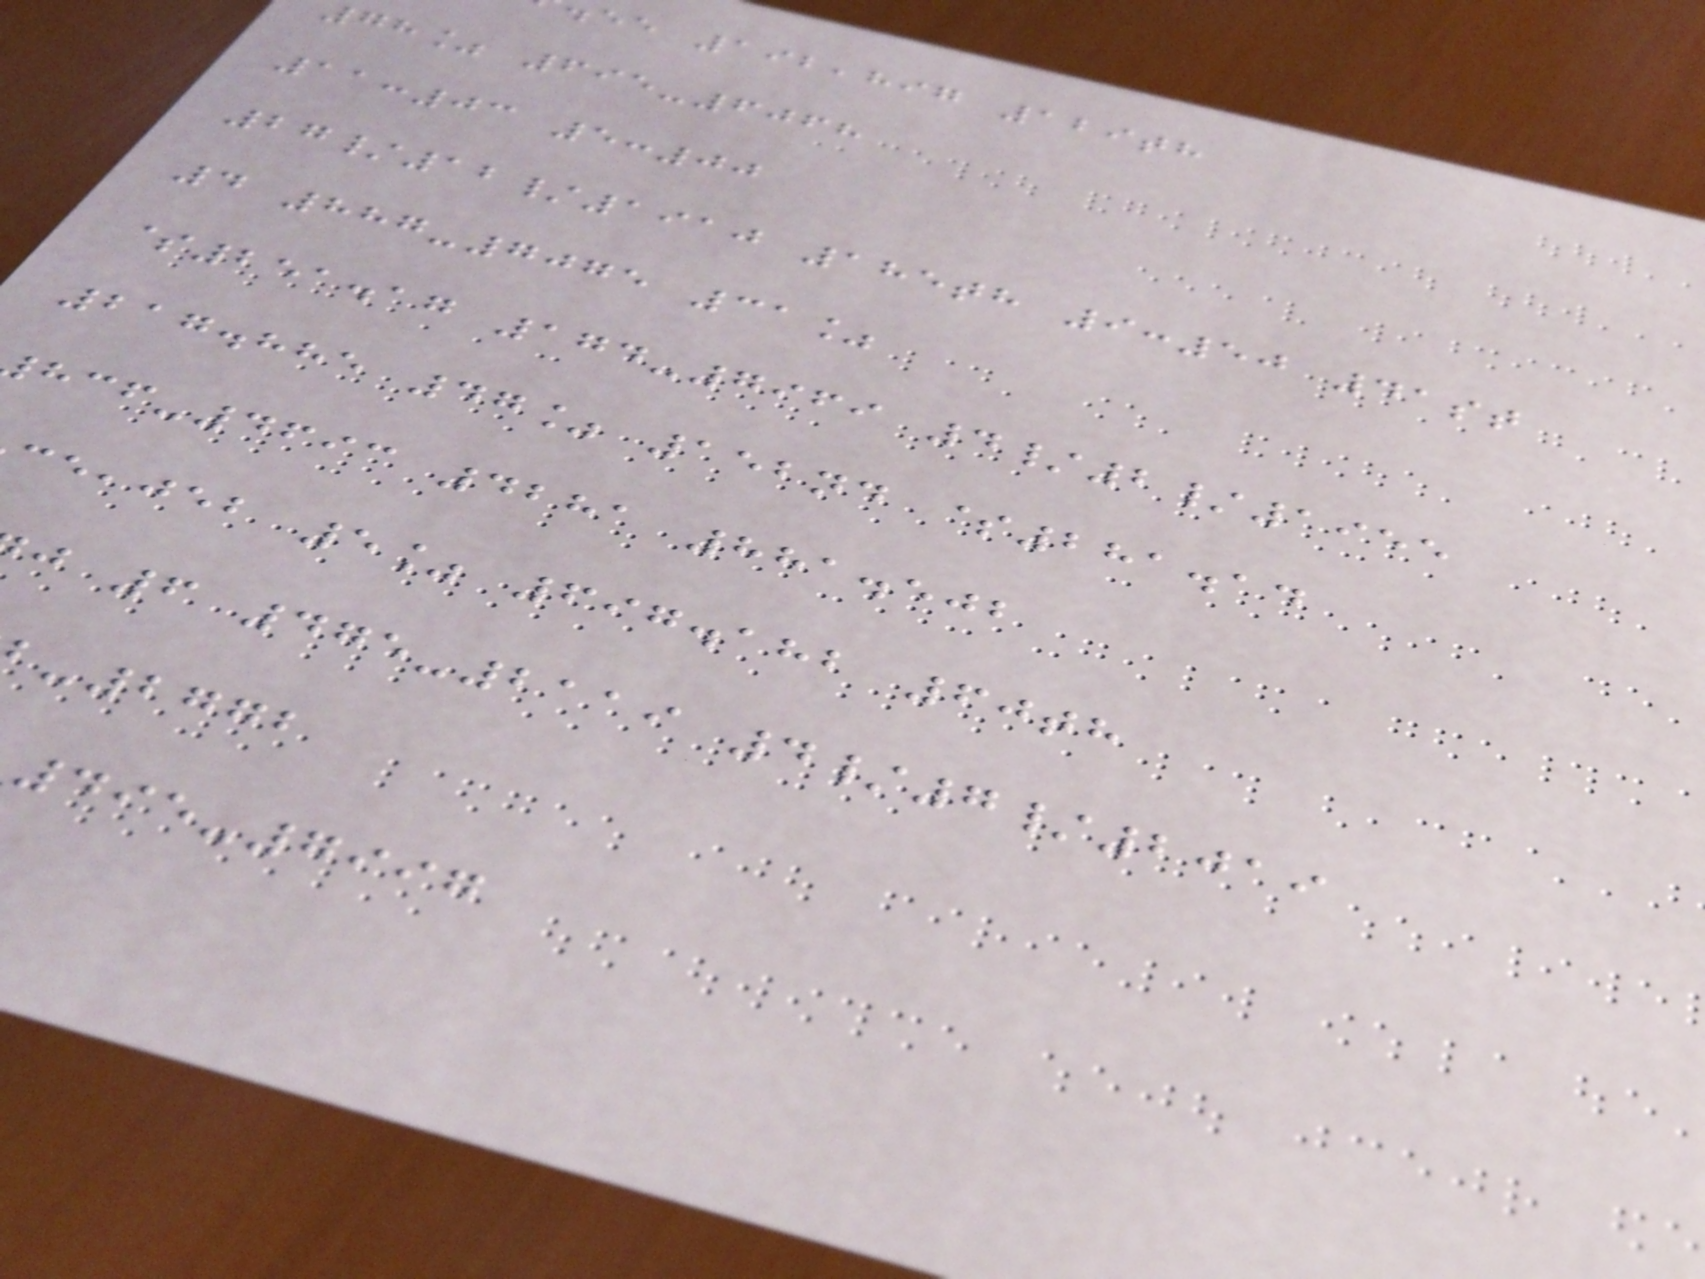ee 192,897 129th
78% 695-6068
11:03 5:00
27/12/1910 185th 9:50 41st
4 887-7075 31%
$251.17 174-7969 4/2/1955
217.885 47% 152nd $281.14
-4693 4281 881.502
,jeb 5% 697.182 60th
j 6 475-2119 4/7/2019
-2772
495-7997
